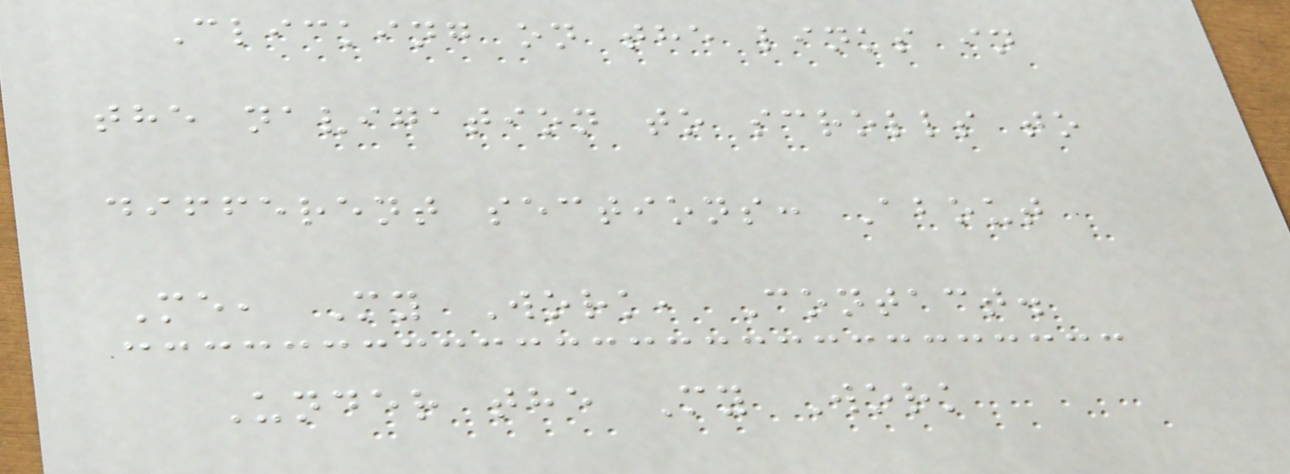Clicking on the links in
the navigation to scrolls to
different sections: About
Me, My Work, Contact.
Under the My Work
